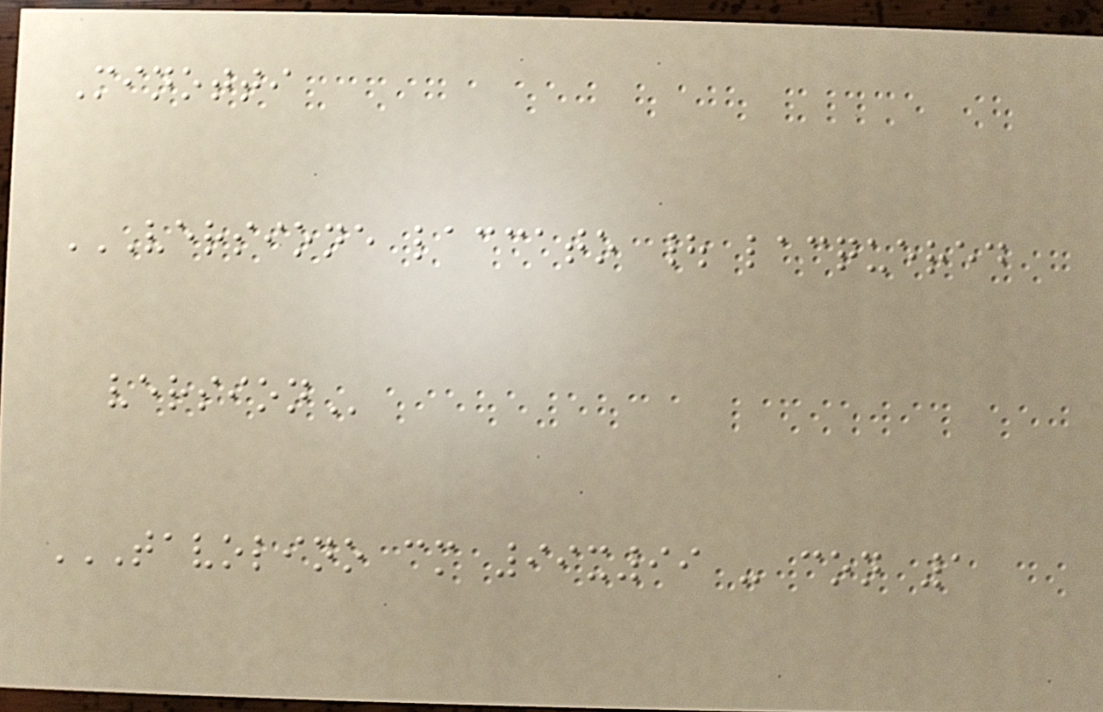Minotti
VERSIONE LACCATO | LACQUERED
VERSION
TAVOLINO CM 99X99 - CON 1
